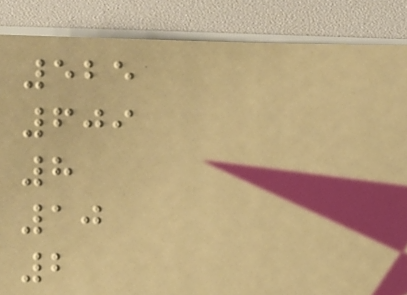525
609
8
10
2
